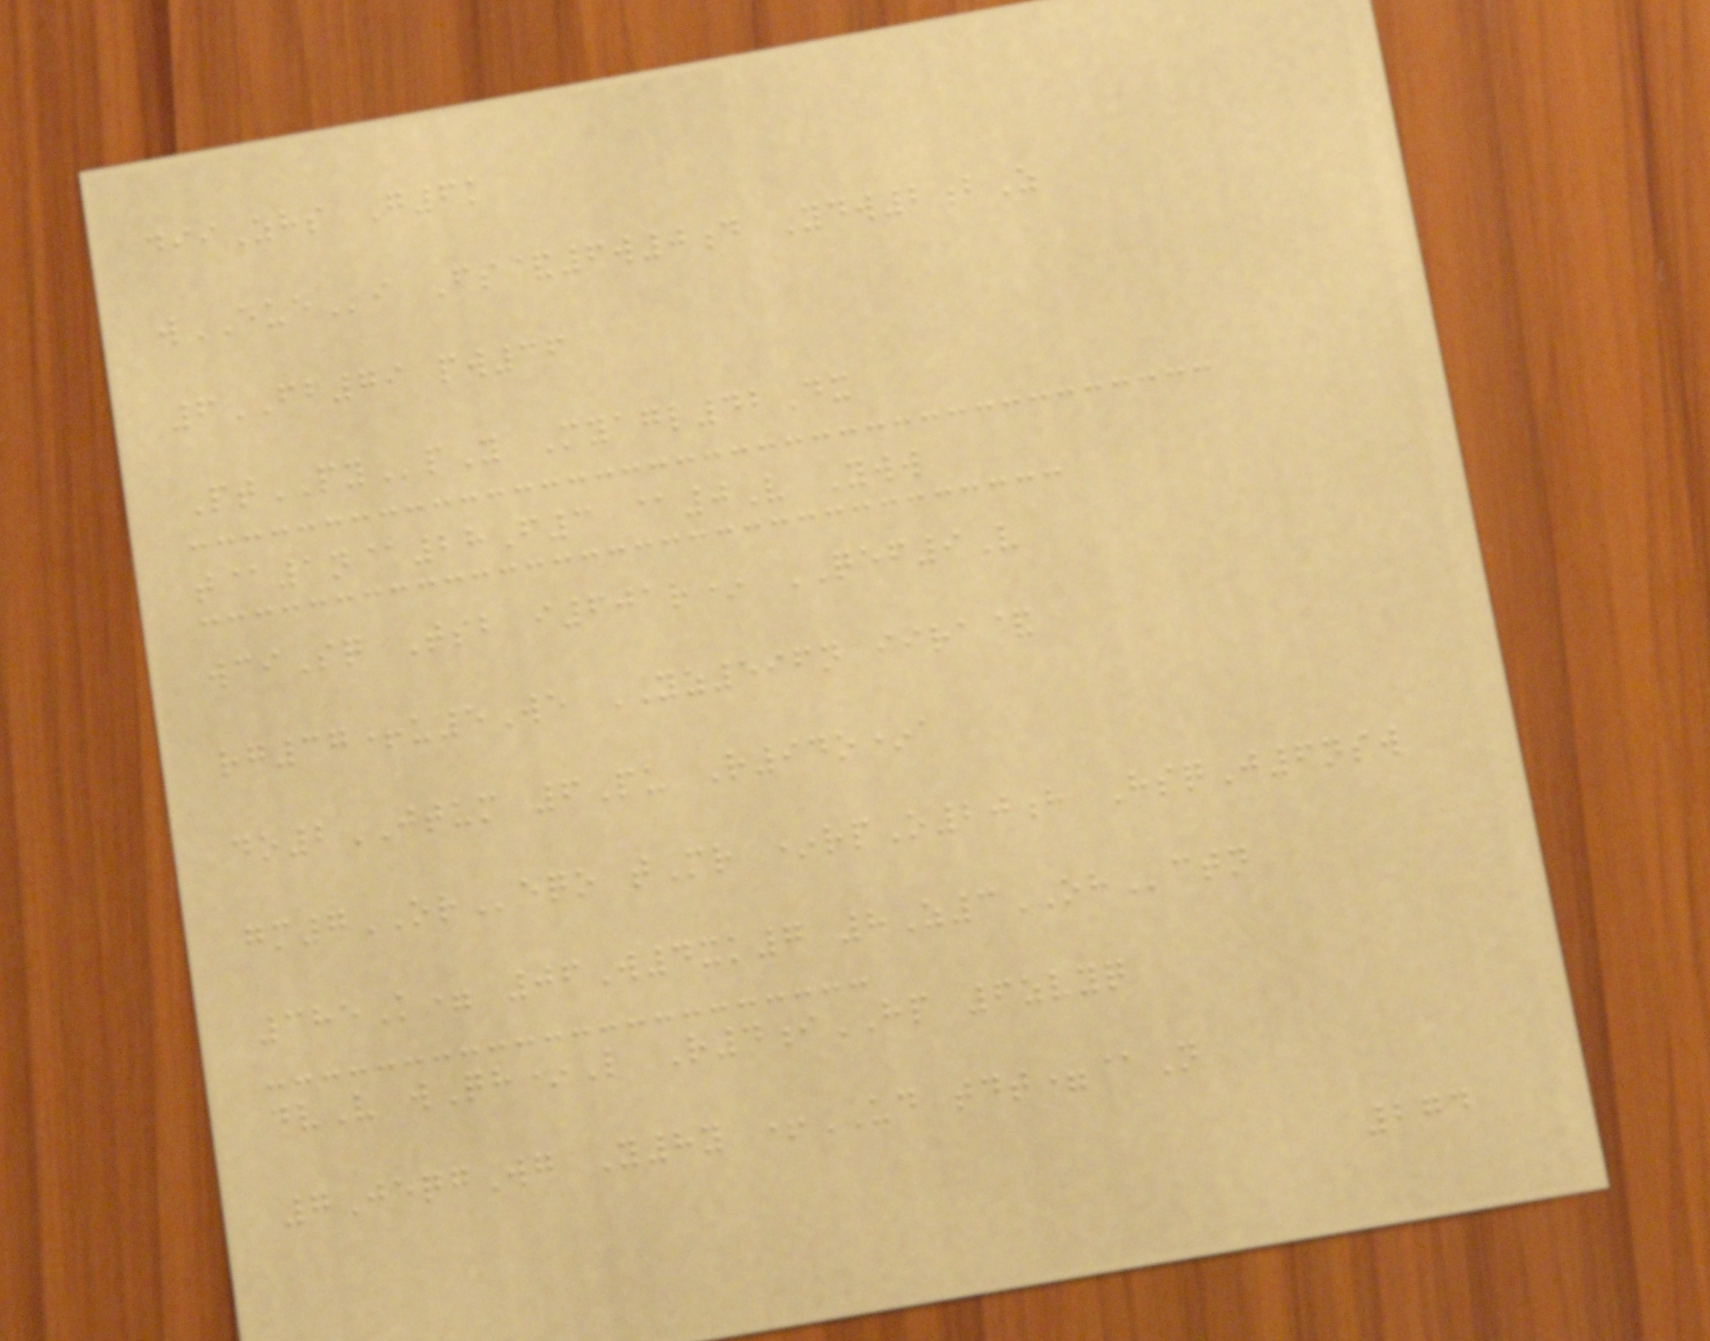diiZhs G6k
wEUEi Fs&6w0d Ydw2bZ
6FB79 pw36
PtPYpY Myagl42Dx
t@1n@28F3 @0V Yww
wciSq Tsb i601r* QEF9V
rg37+u5We YZ596n iira&
do2JTUM 6Pu R94o*a
gm7OReqo tMr *rpO20h HsqJ6nsw
385K= 06W4xk7 8Z3OHctn
dvV wQh*L R4iHP 6zvyq
7JeqgWg Y8y +UD tdt=@N
274
